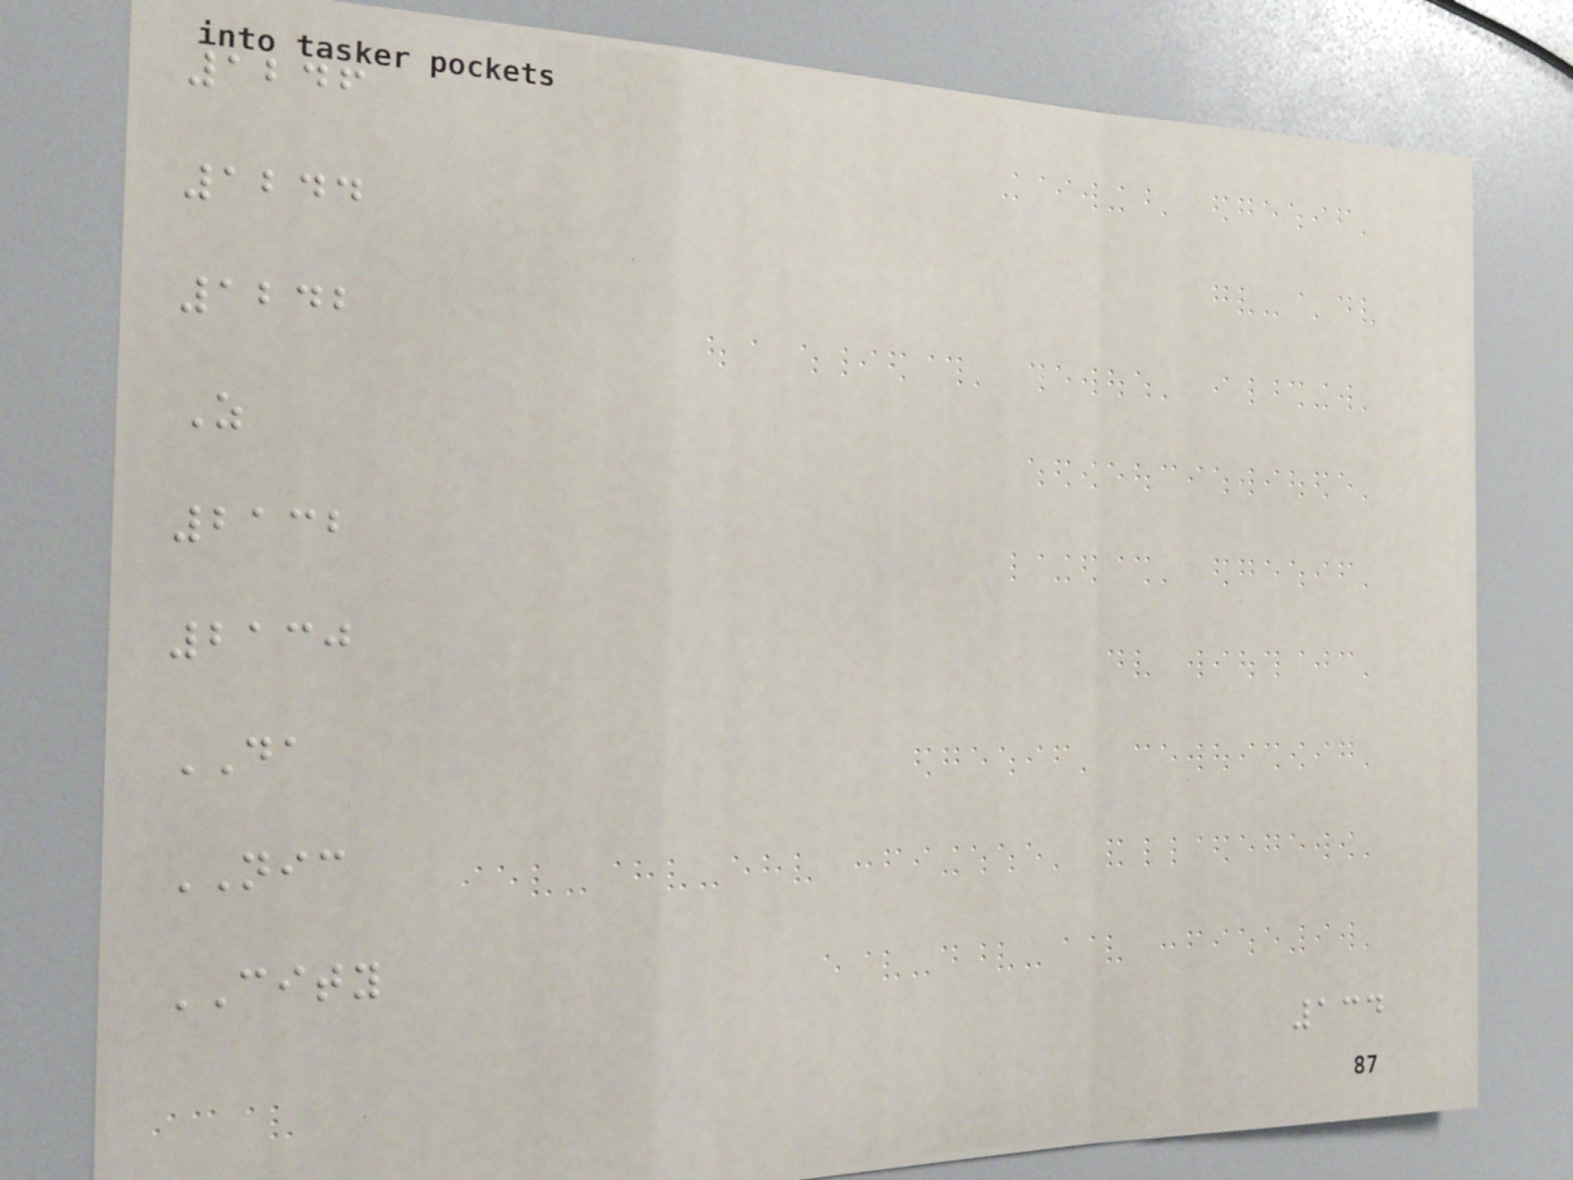1246
1244
1242
Z
2132
2130
DA
NIC
CITY
134
